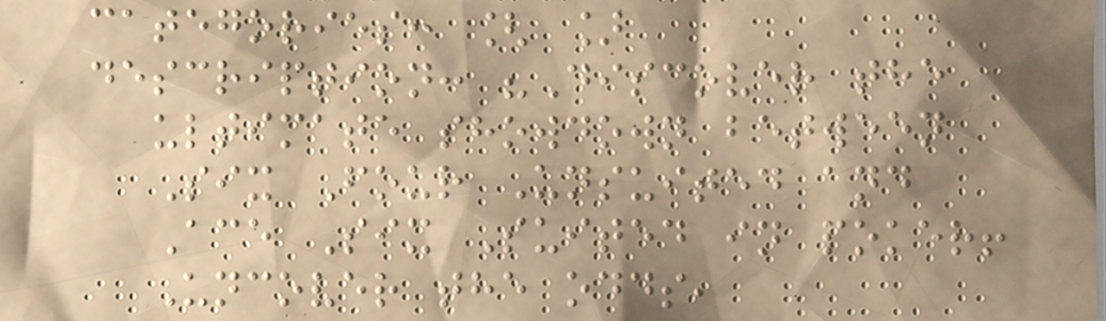categories: [ ]
description: "Discover the
ultimate showdown between
Six Four Unsuited and
Ace Six Suited in poker!
Uncover the odds,
